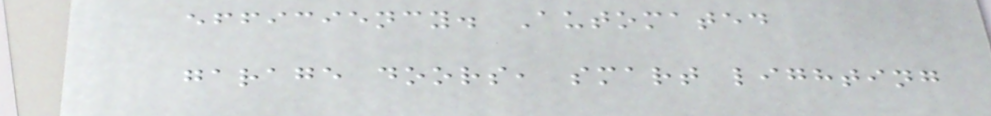efficiency. Automated
garage doors, smart lighting
